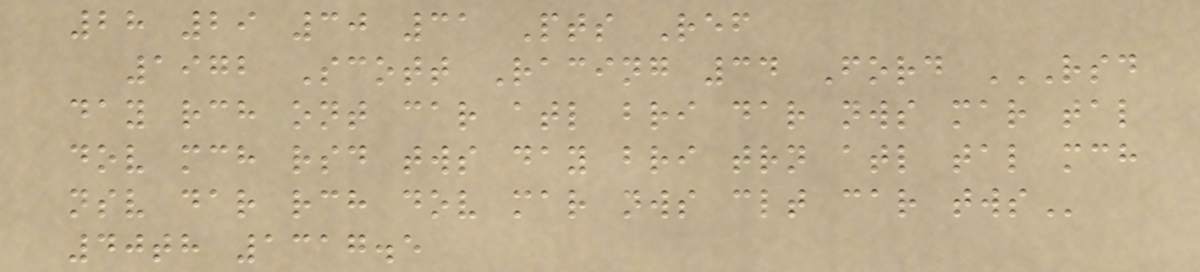28 29 30 31 Pts Ref
1972 Scott Racing 34 Ford RSD
DAY RCH ONT CAR ATL BRI DAR NWS MAR TAL
DOV MCH RSD TWS DAY BRI TRN ATL TAL MCH
NSV DAR RCH DOV MAR NWS CLT CAR TWS
40th 1317.5
